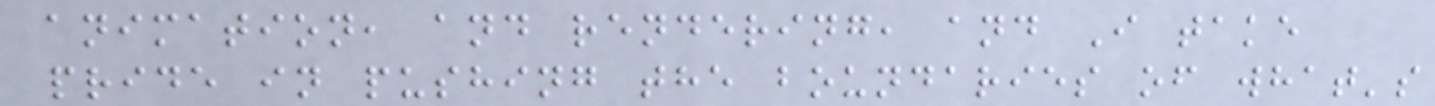animation, and rendering, and I take
pride in pushing the boundaries of what's
